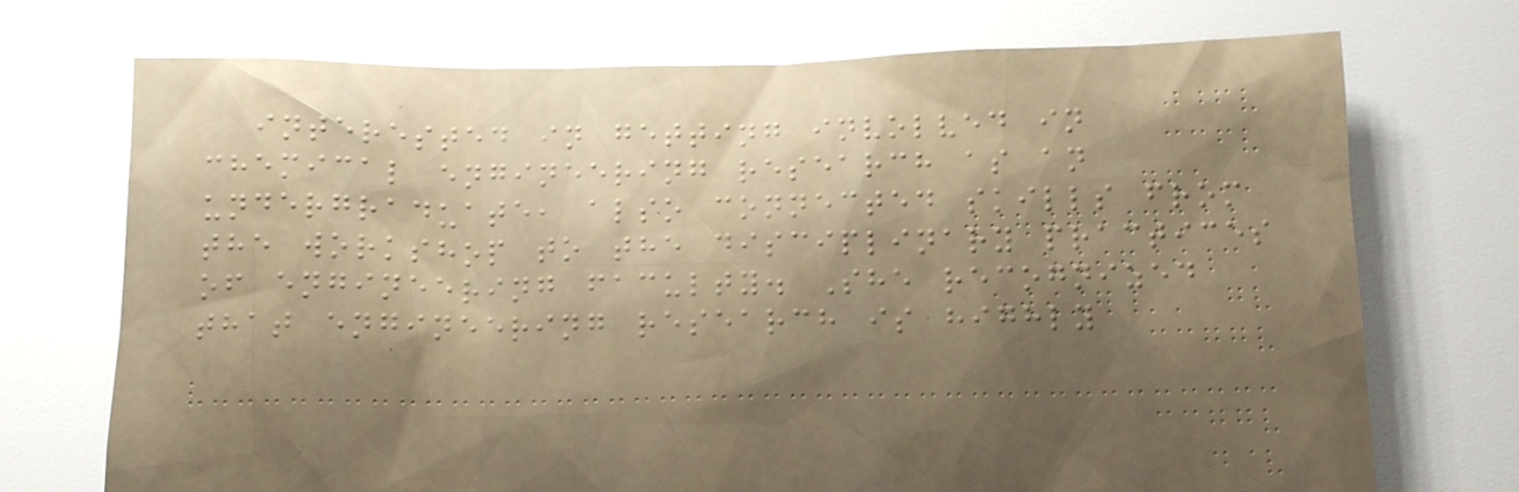interested in getting involved in
chemical engineering research as an
undergraduate, also connected skills from
the workshop to the disciplinary practices
of engineering faculty. She recognized
that engineering research is highly
